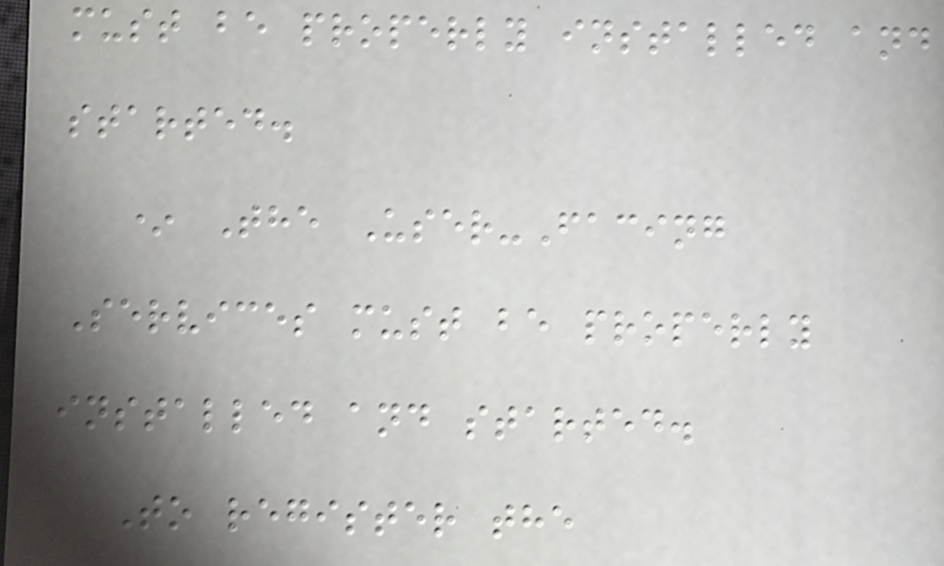must be properly installed and
started.
* The User-Facing
Services must be properly
installed and started.
To register the
